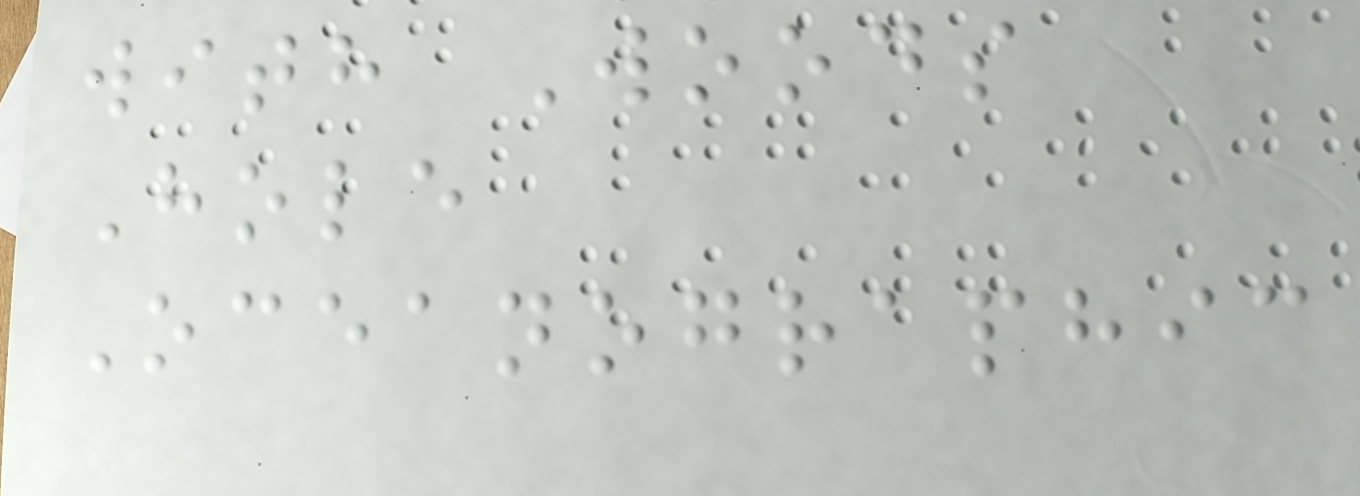with Woods
Hole
Oceanographic
